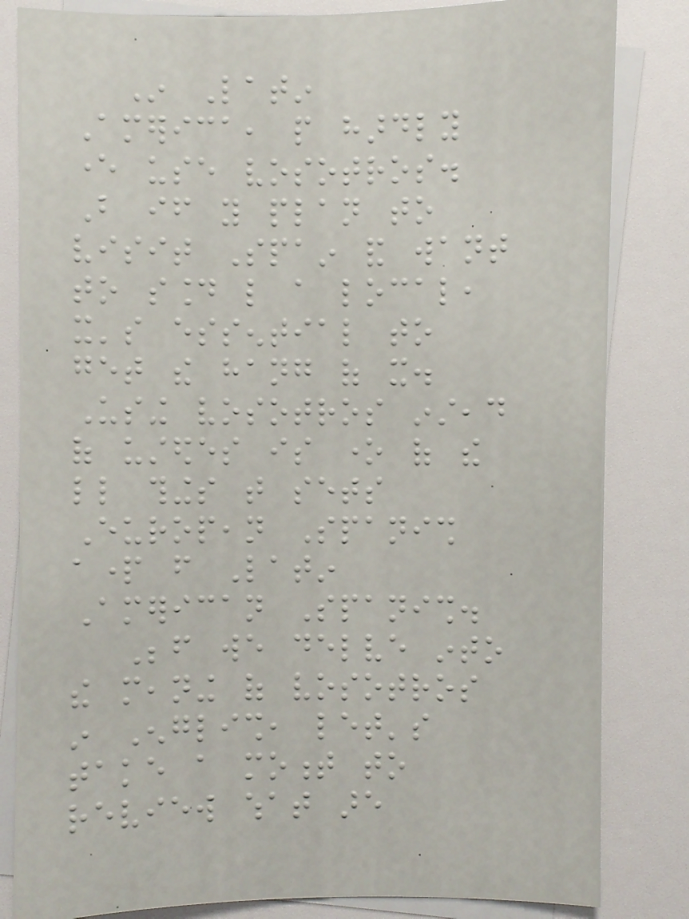In Latin
America, people hardly
ever use vosotros.
But if you plan to
visit Spain and want
to sound like a local,
it's essential to
get the hang of it.
Using vosotros instead
of ustedes is one of the
little things that sets
European Spanish
apart from Latin
American Spanish.
Before we delve into
the meaning of vosotros
in English, let's
take a moment to
review what are
